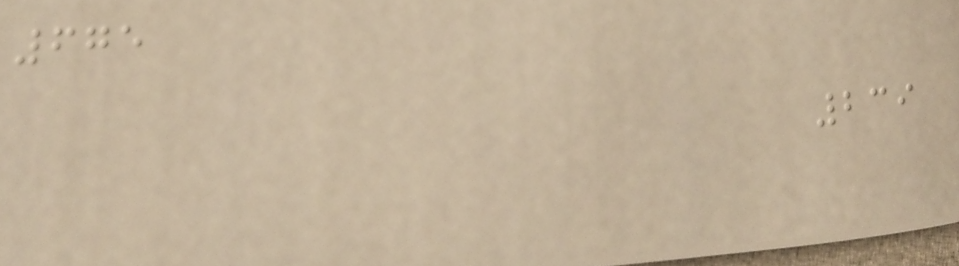675
239
